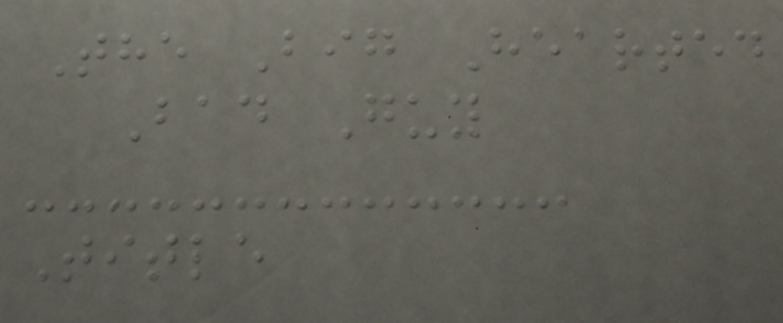The Big Hearted
Bad Guy
Title
